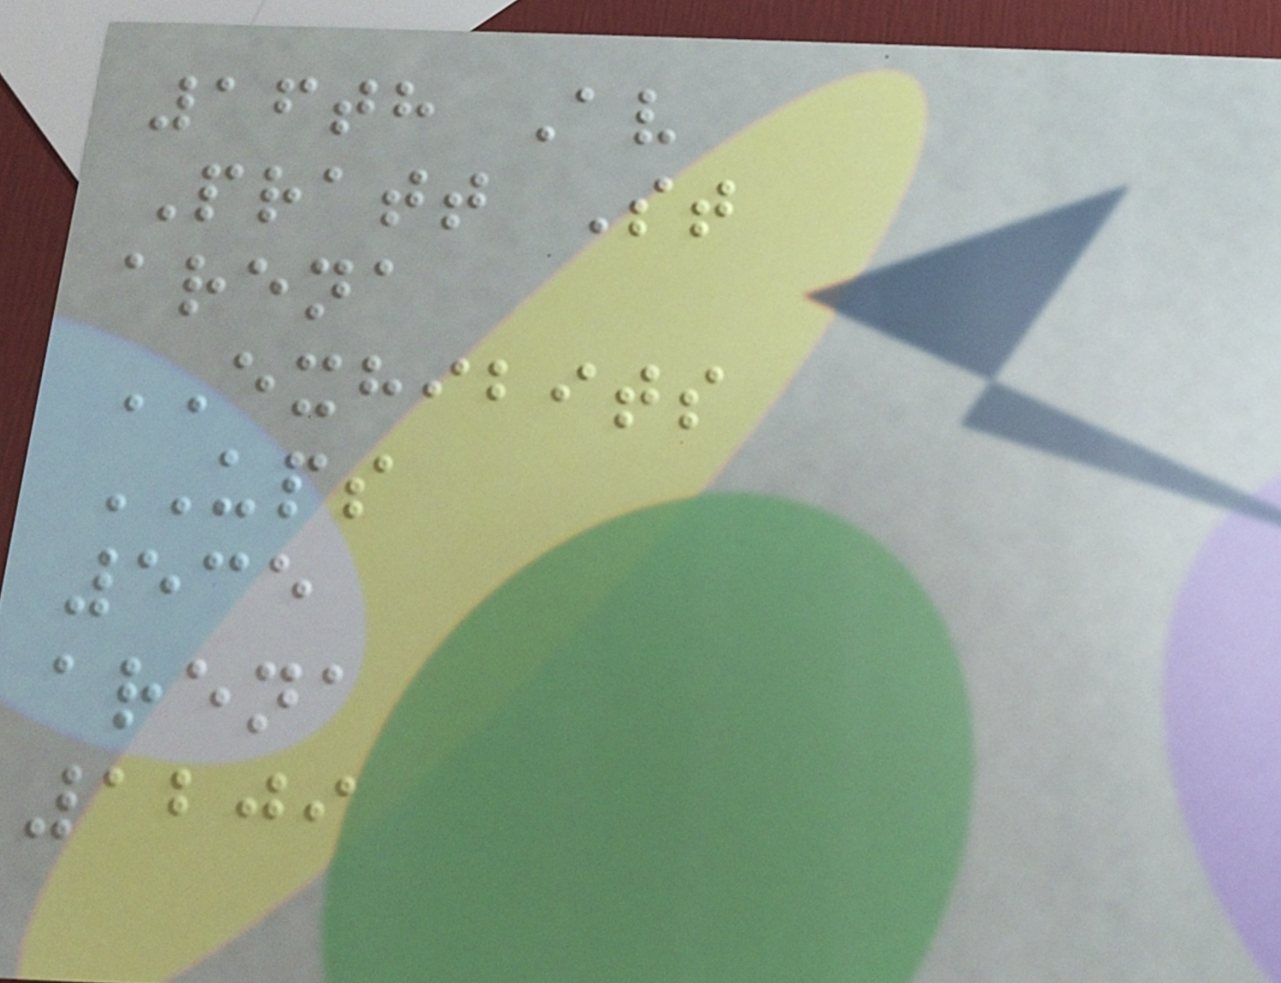16th Av
Pratt St
arena
EXHIBITS
UPS
535
arena
1209
